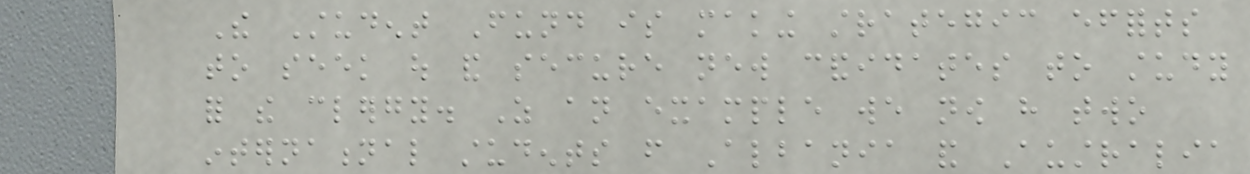The Student Fund is making strategic efforts
to seek out and secure new candidates to study
for the clergy. As an example we now have two
international students from Albania and Australia
